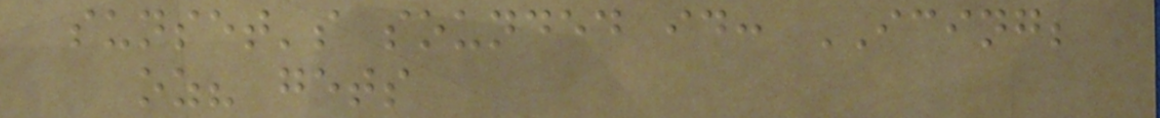sunset's sounded id: ICING;
oz? gets
